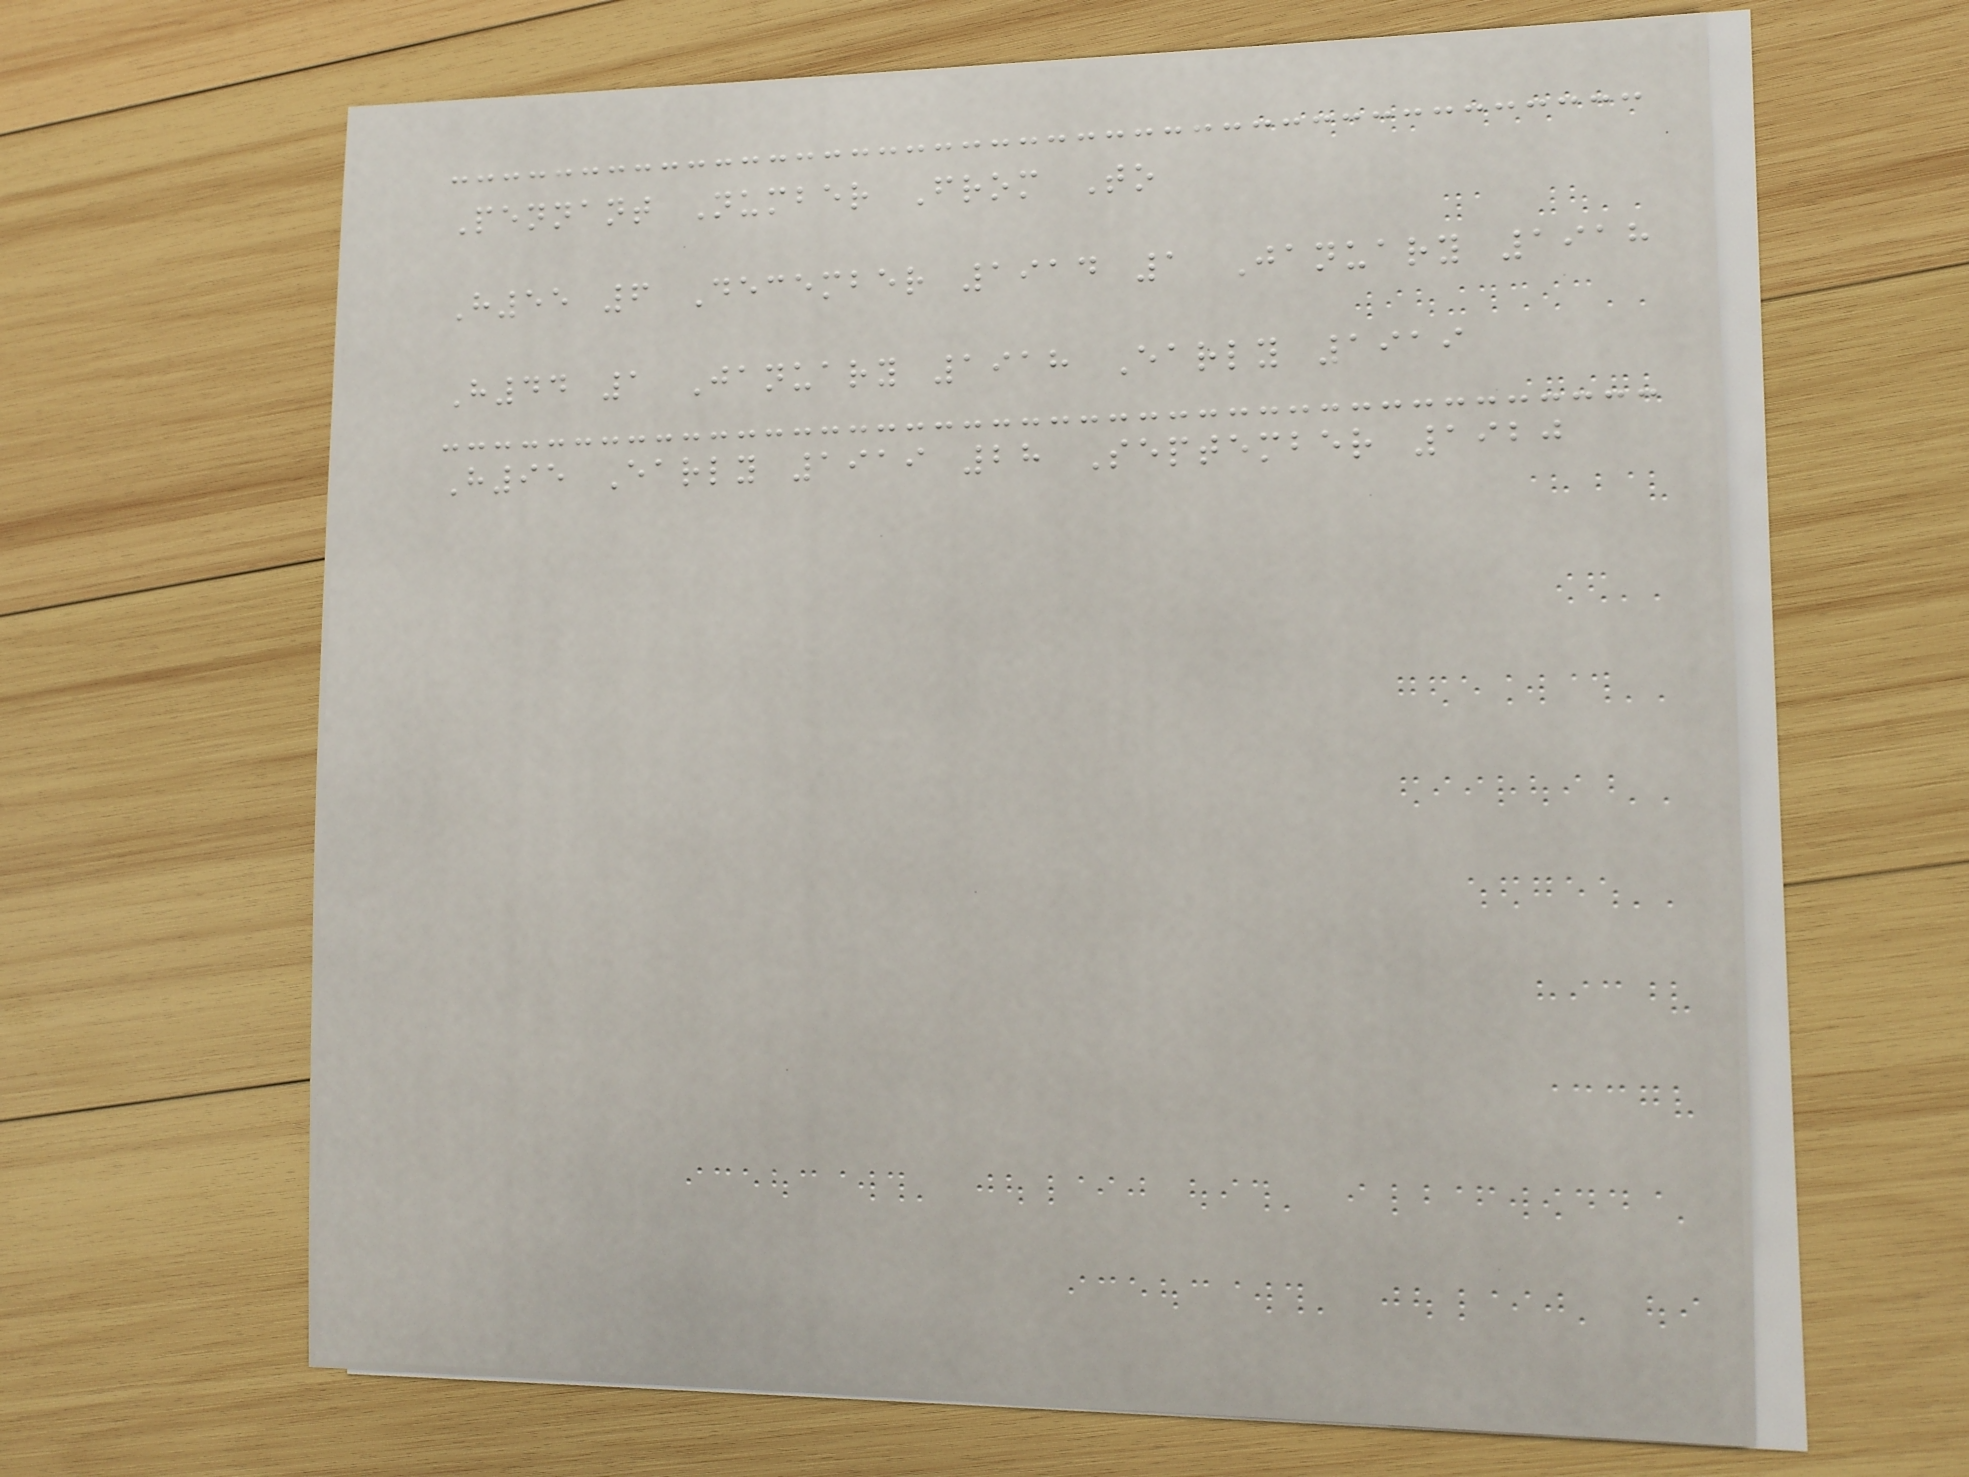Pennant Number From To
H55 6 December 1914 1 January 1918
H44 1 January 1918 Early 1919
H95 Early 1919 28 September 1920
